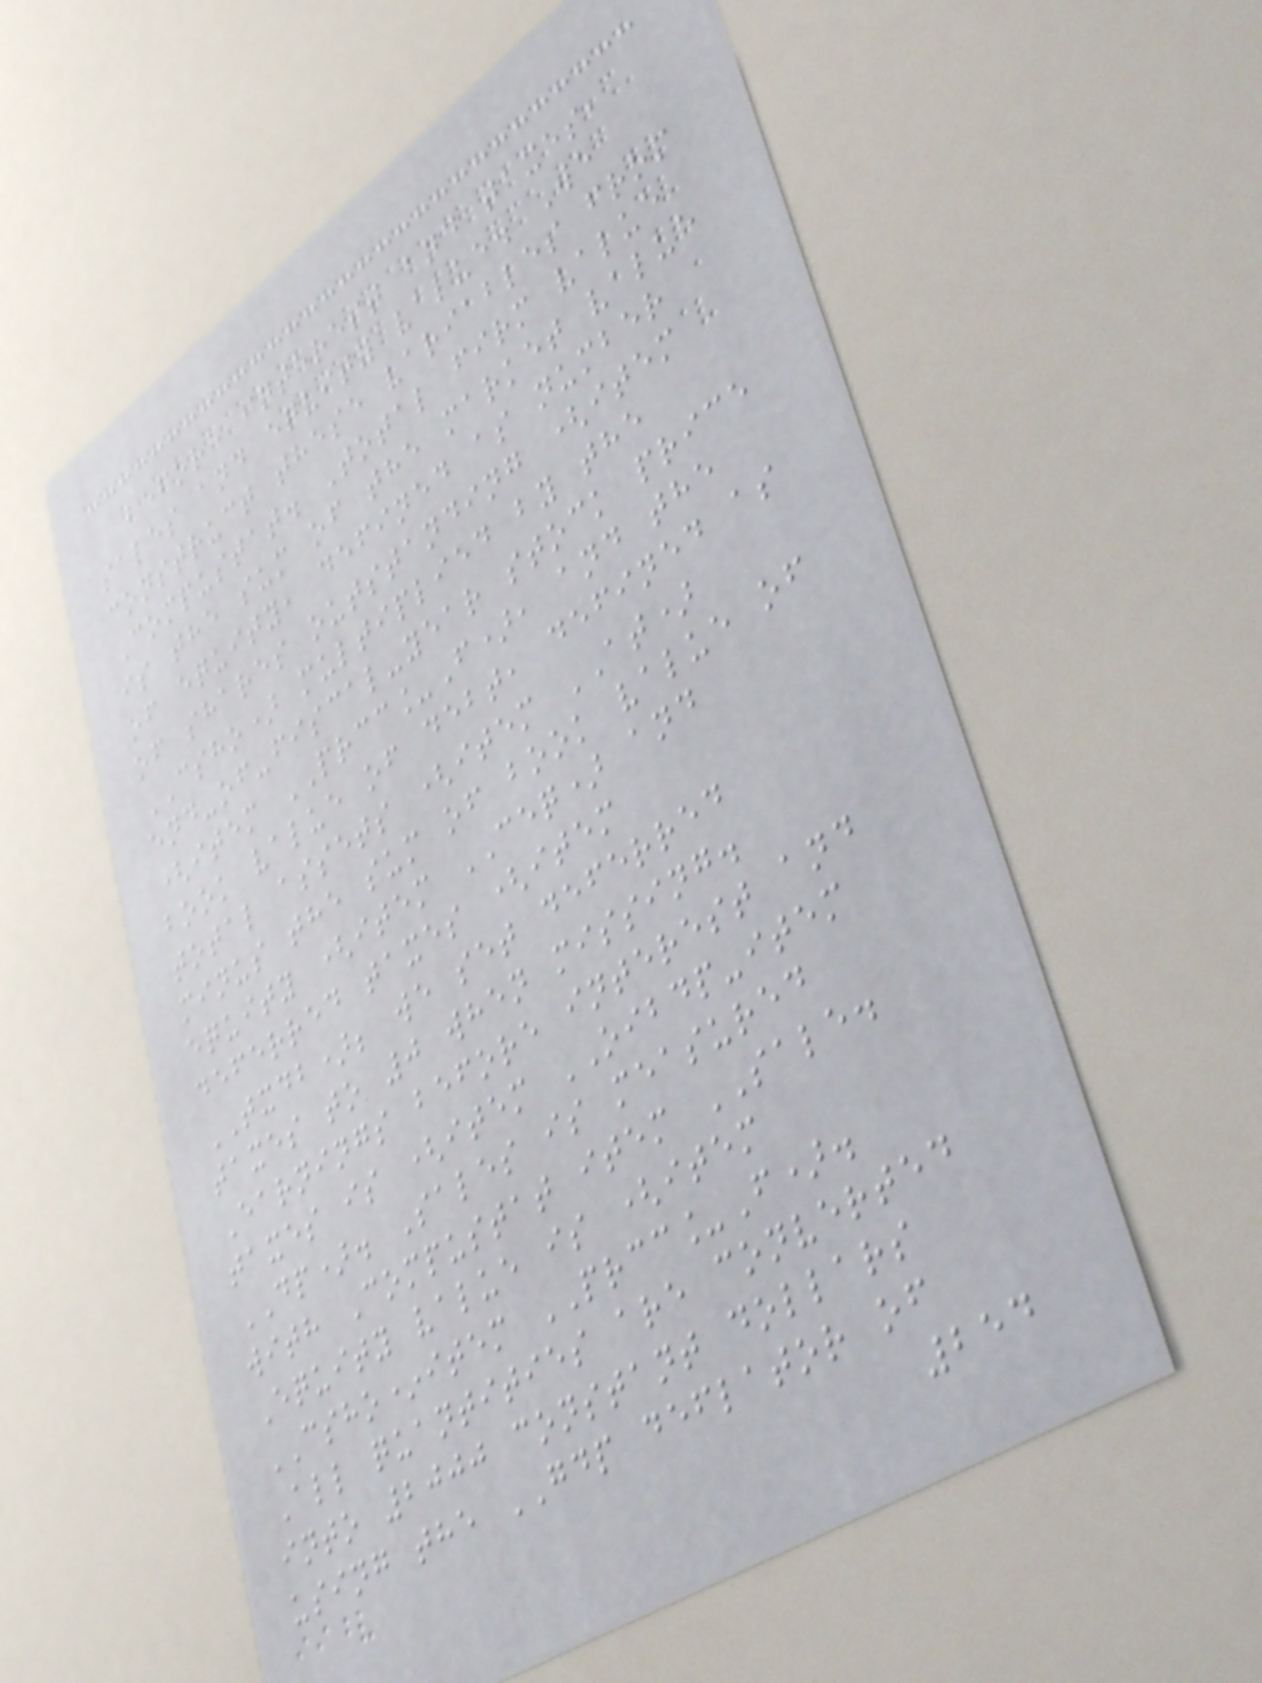before interest and taxes,
sales and equity value. We
construct these variables from
Compustat. Total firm value
is the sum of the market value
of equity, defined as number
of shares outstanding (item
CSHO) multiplied by the
end-of-fiscal-year stock price
(item PRCC_F), and the
book value of debt, defined as
total assets (item AT)
minus the sum of book value of
equity (item CEQ) and
deferred taxes (item
TXDB); we set deferred
taxes to 0 when missing.
Earnings before interest and
taxes is (item OIBDP-item
DP). Sales is measured
with Compustat item SALE.
Equity value is (item
CSHO*item PRCC_F).
All quantities are converted
into 2000 constant dollars
using the GDP deflator of
254
